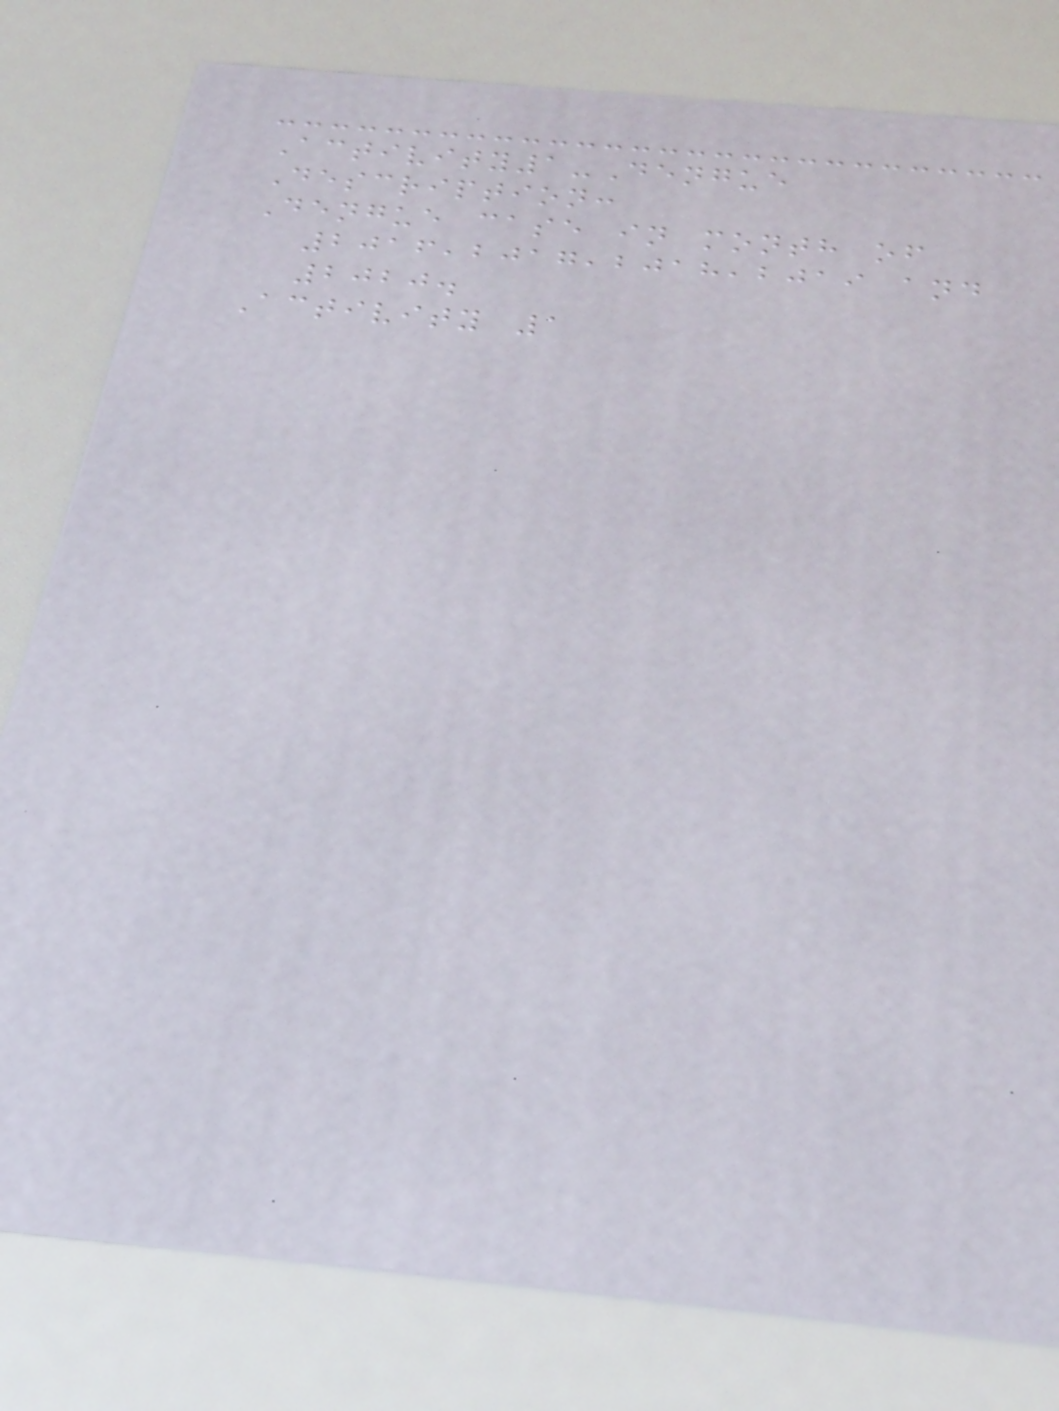Activity1-Dengue
Description:
Dengue case in month of
2016,2017,2018,2019 and
2020.
Activity 1
